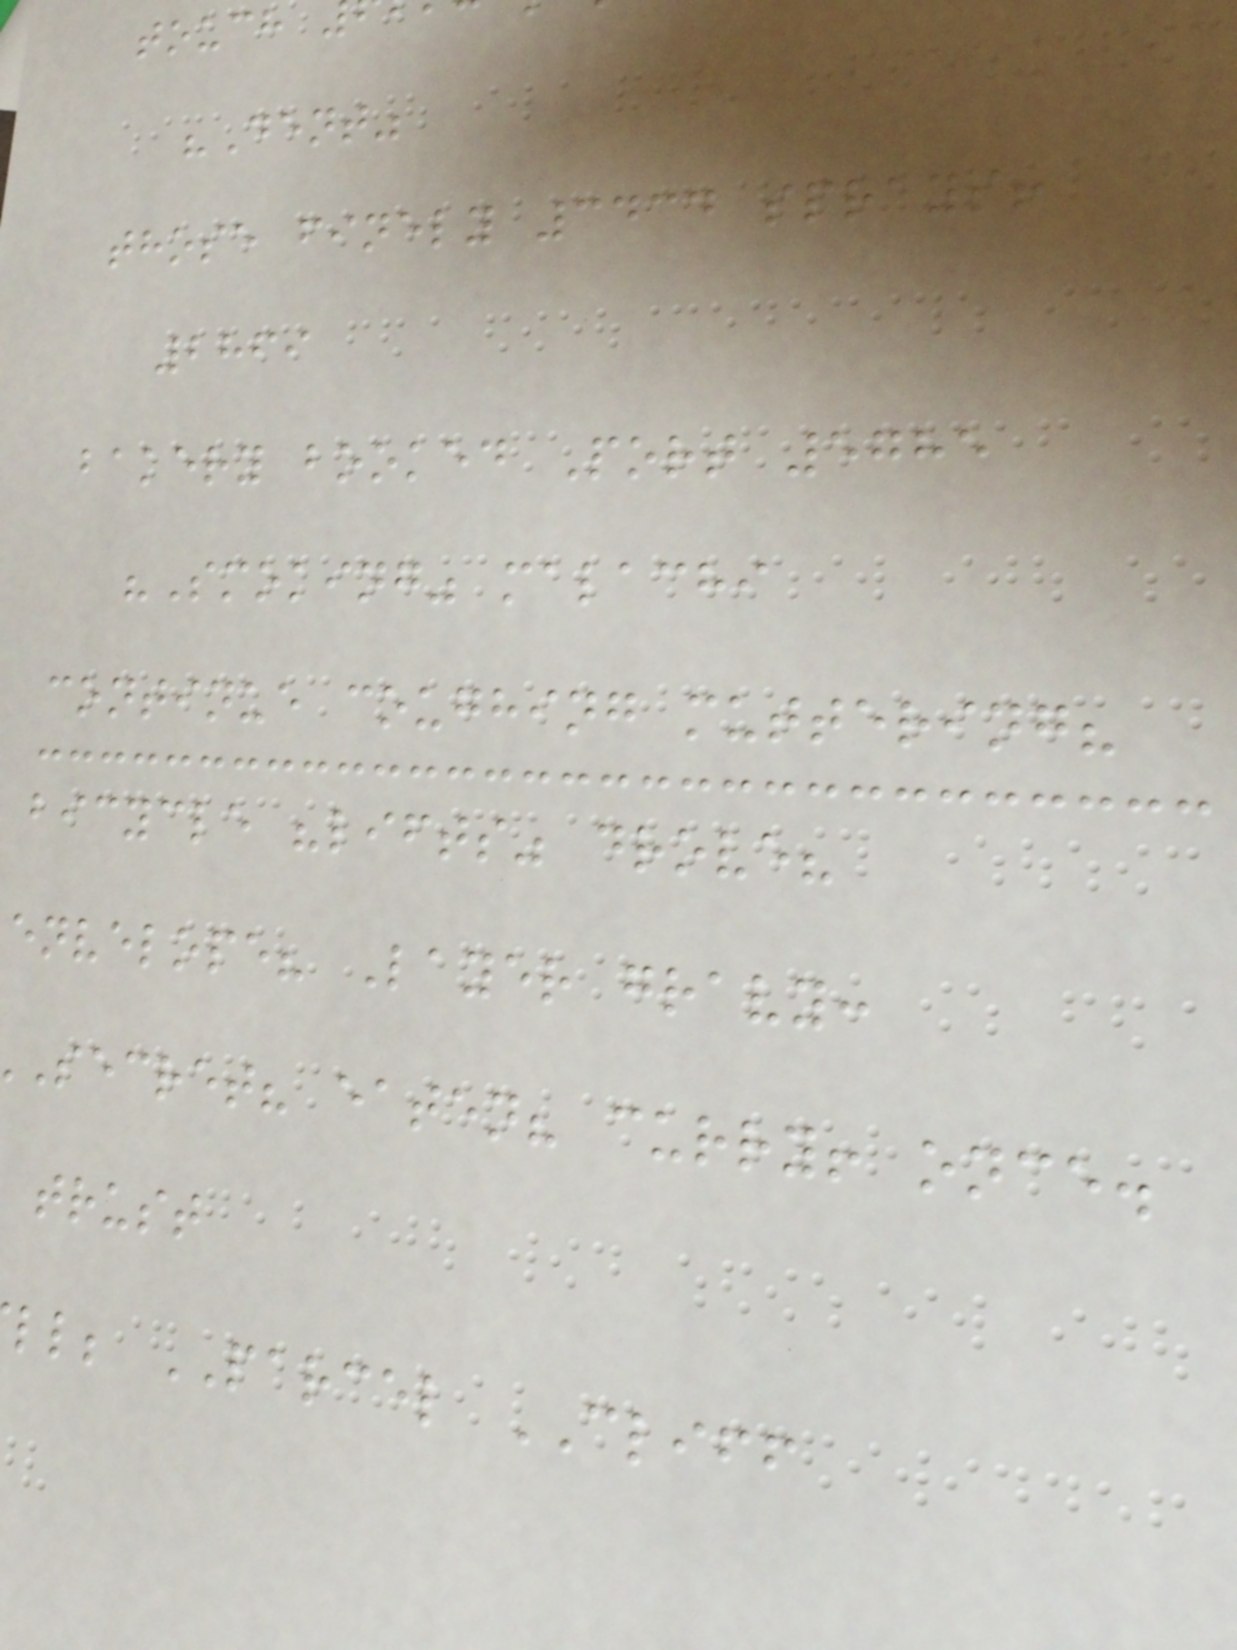"Dent"
those finely 3434 sprays!
2869
bakery booked Port 5785
"Smoking" malachi
continue coughing muttering?
bicycle "lifts" drove?
envelope? Layer gravy:
secret? eaten? curry! once.
trust
ll; PARCEL CLIFF
